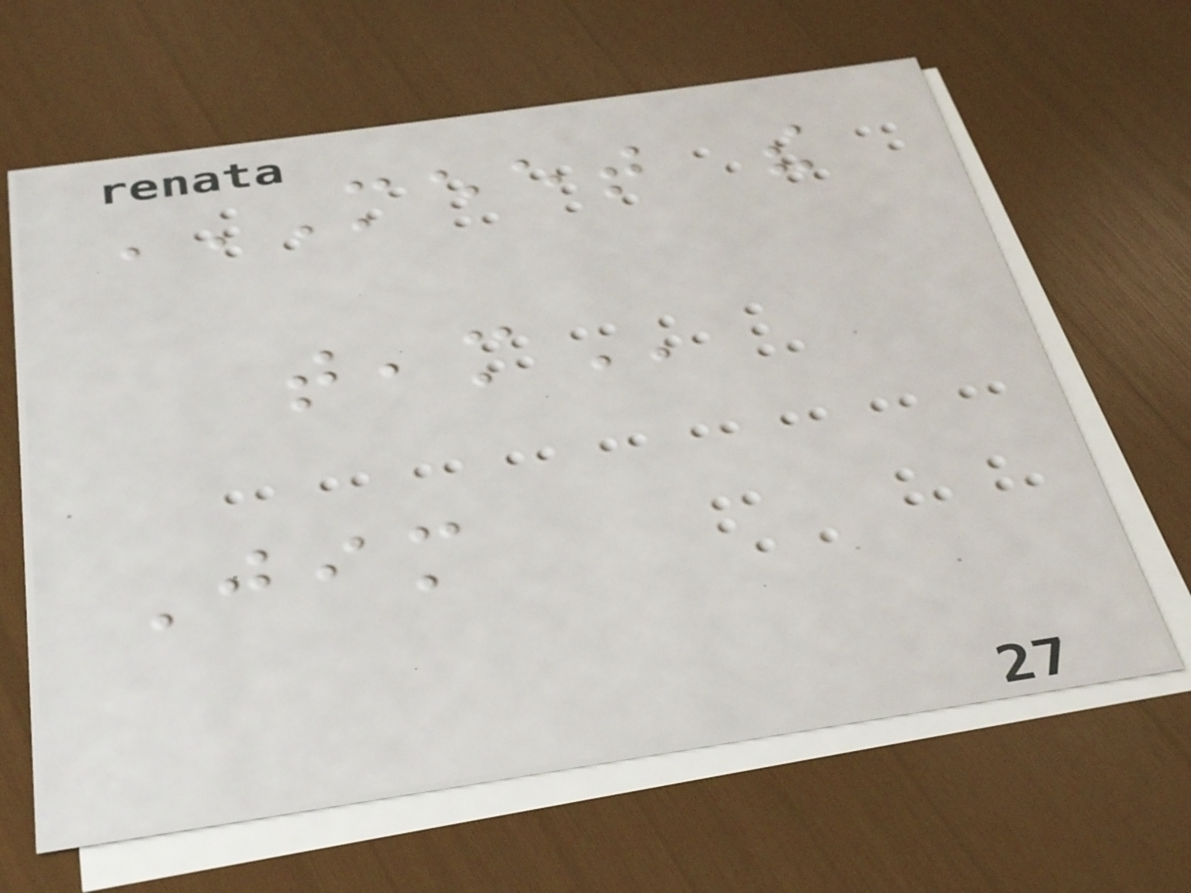MEET THE
TEAM
Jim
